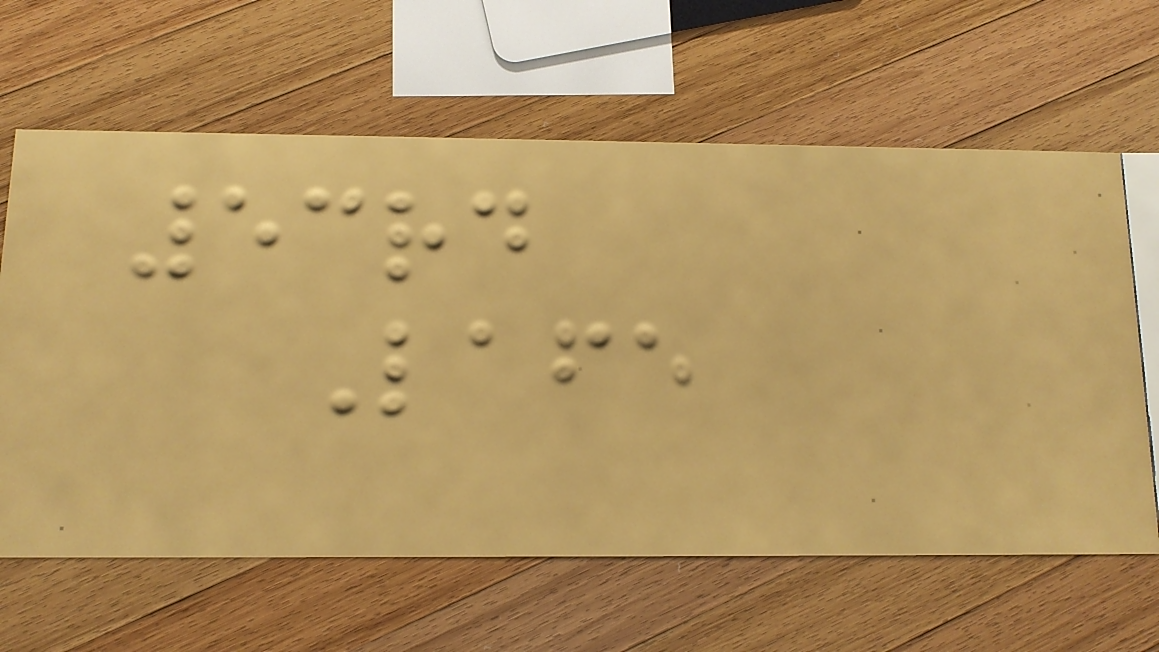53rd
Lafe
